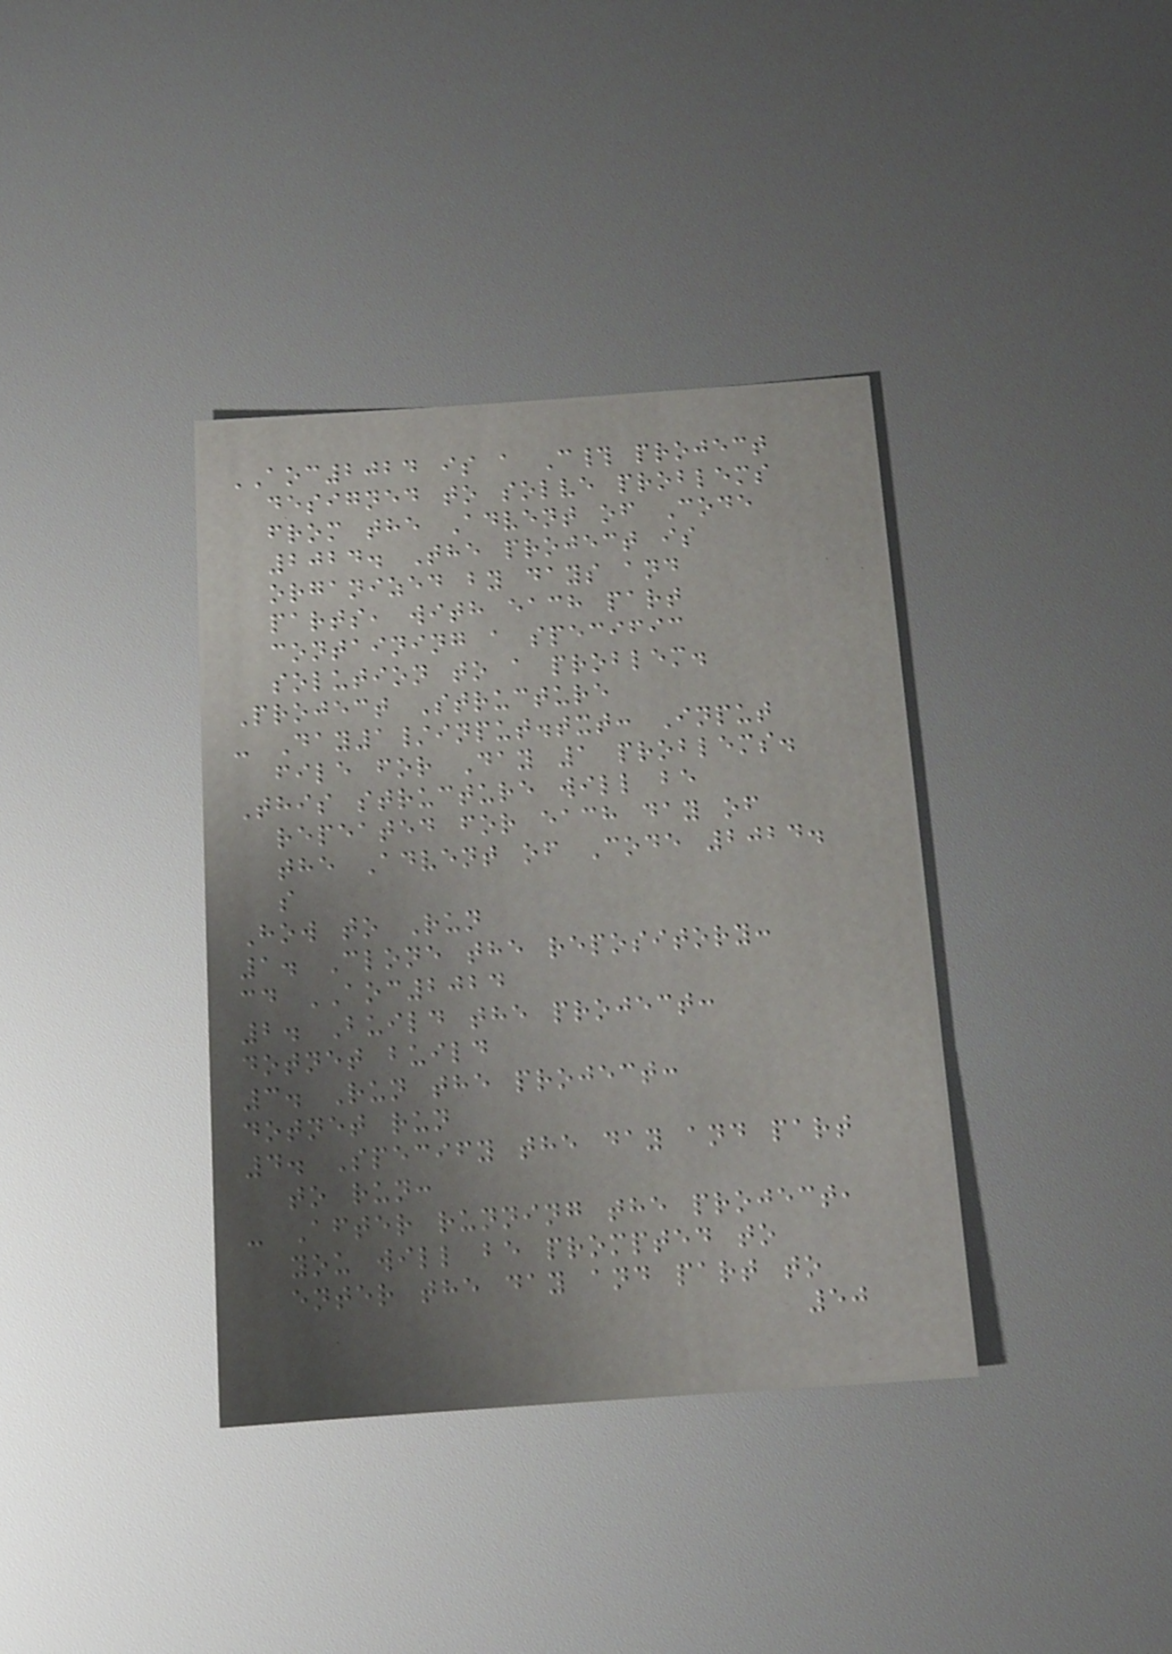AOC2024 is a C# project
designed to solve problems
from the Advent of Code
2024. The project is
organized by days and
parts, with each part
containing a specific
solution to a problem.
Project Structure
- Day1/input.txt: Input
file for Day 1 problems.
This structure will be
repeated for each day of
the Advent of Code 2024.
s
How to Run
1. Clone the repository:
cd AOC2024
2. Build the project:
dotnet build
3. Run the project:
dotnet run
4. Specify the day and part
to run:
- After running the project,
you will be prompted to
enter the day and part to
50
